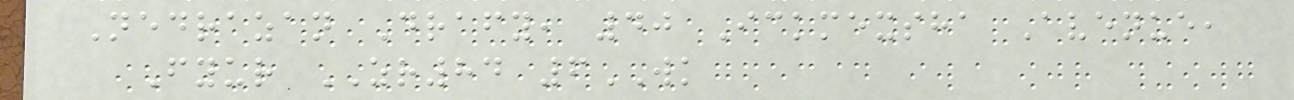Nedrazan Drafy, 40 Ickmexsha Avenue,
Fyur ZR84 6WK
